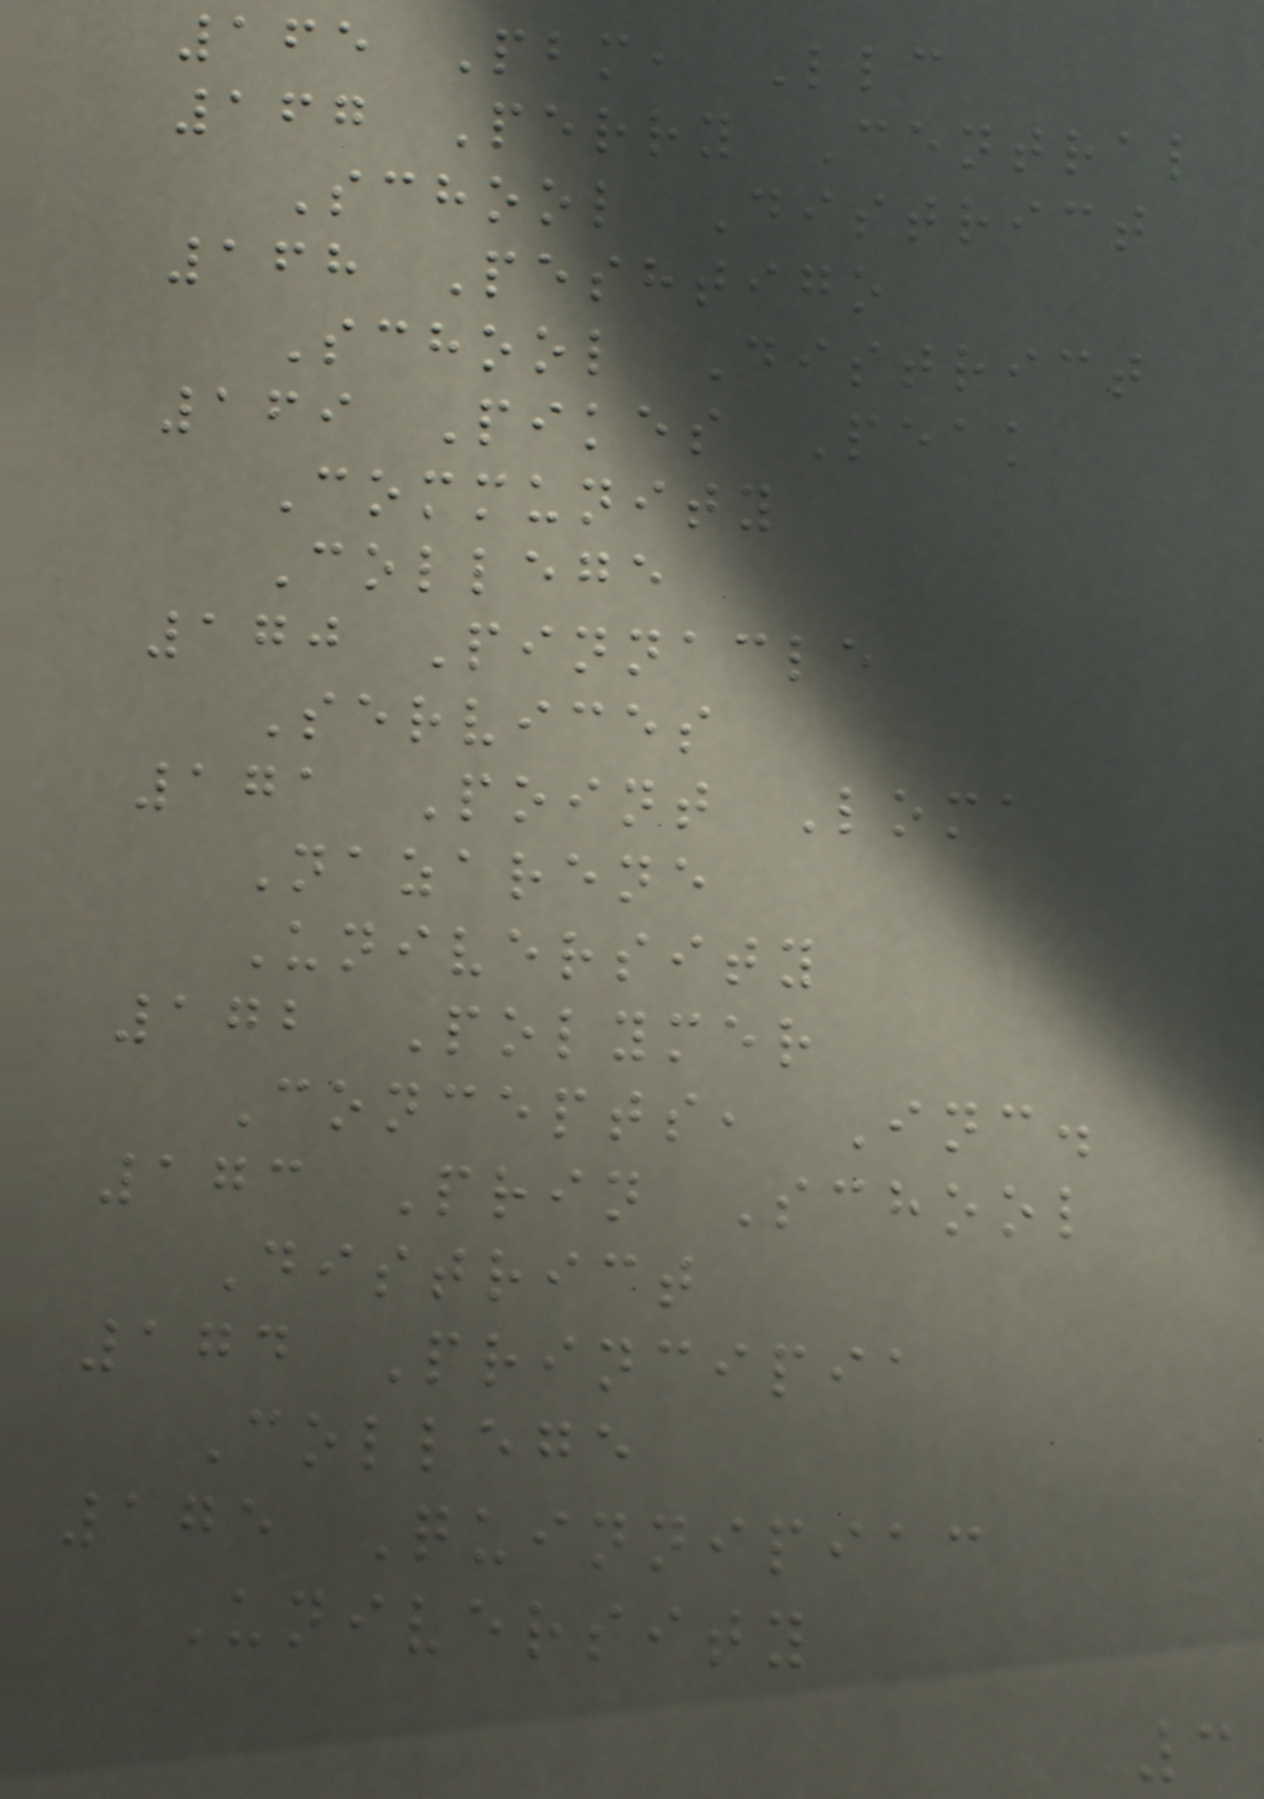165 Pbm, Llc
167 Perry Central
School District
168 Peshtigo
School District
169 Pikes Peak
Community
College
170 Pinnacle
Services
171 Point Loma
Nazarene
University
172 Polymer
Concepts, Inc.
173 Prin School
District
174 Principia
College
175 Quinnipiac
University
3
